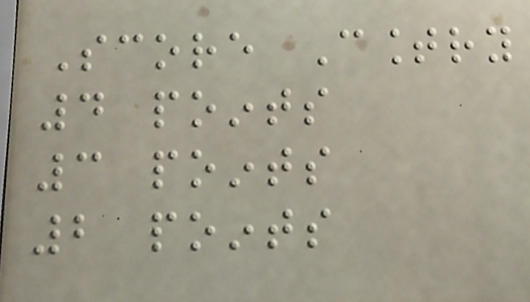Score Country
4 points
3 points
2 points
